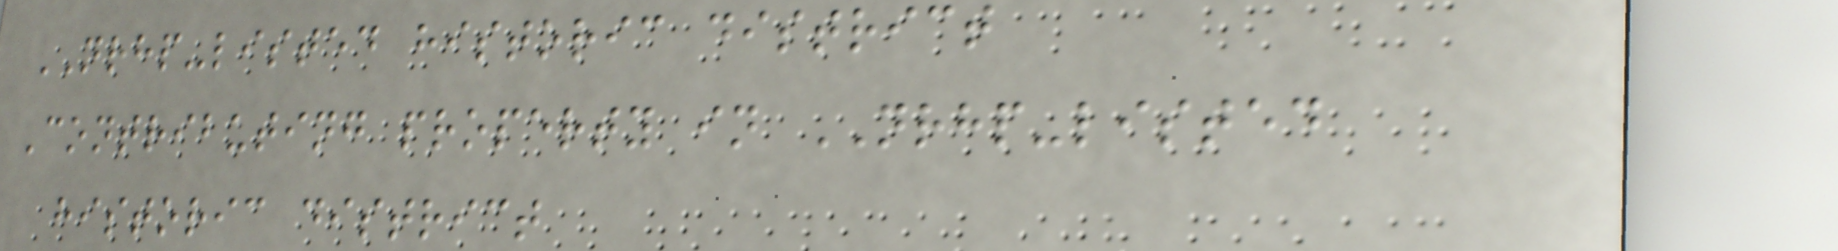NRHP-listed historic district
Contributing property in NRHP-listed
historic district
